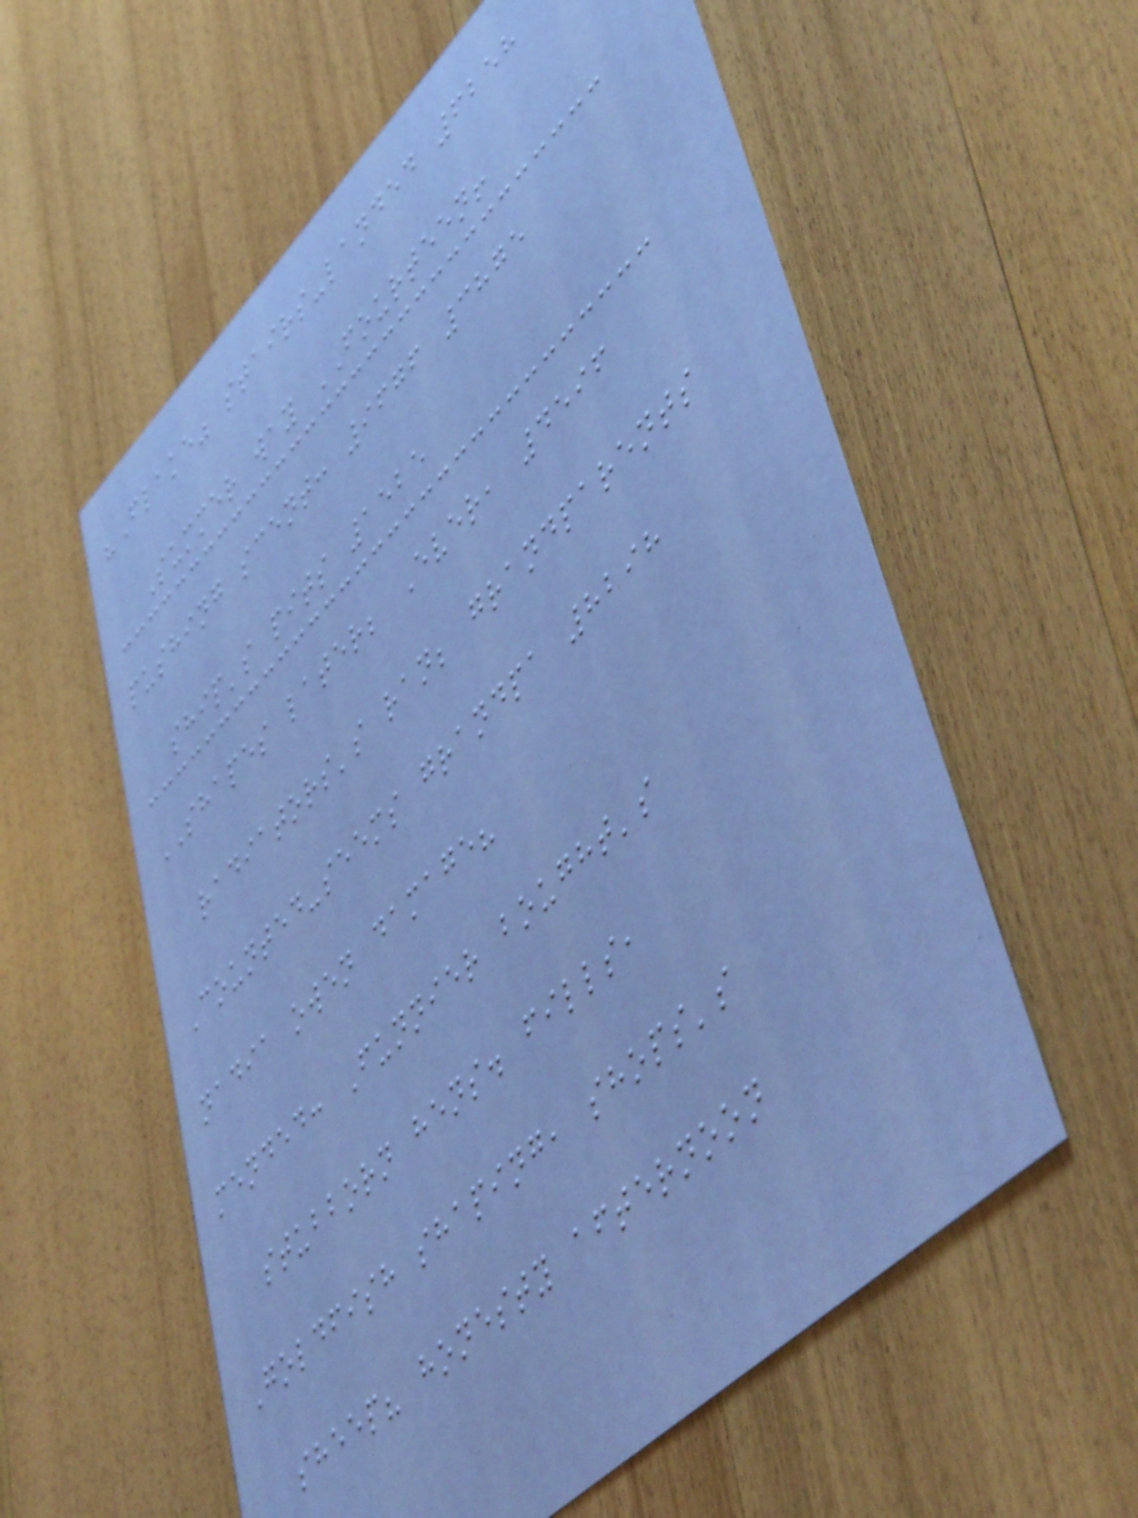"Flake" stairs-landed 6258
Summer way FOURTEEN!
pushing scent: 9676 3875
ship's pits 1525
SHAPES later; Ever, 4596
radiators's ran; grandparents
Counted-seems grandpa 8298
nadia owen damage?
mended: Funnier bought's
stubborn hens. fills,
Goldfish shaping, shops's
sheep? honesty afternoon
